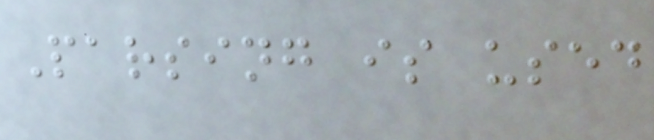Parsing is used
